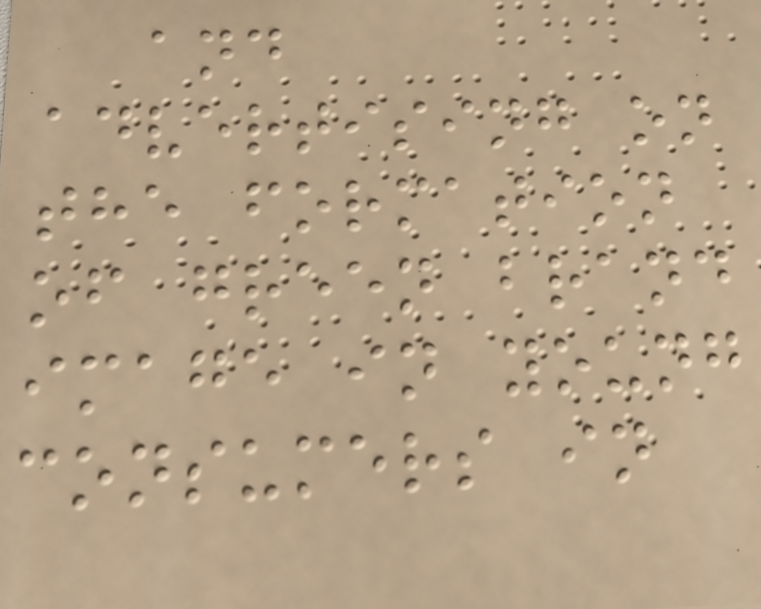and
advertising on
the formation
of green brand
image in young
consumers in
